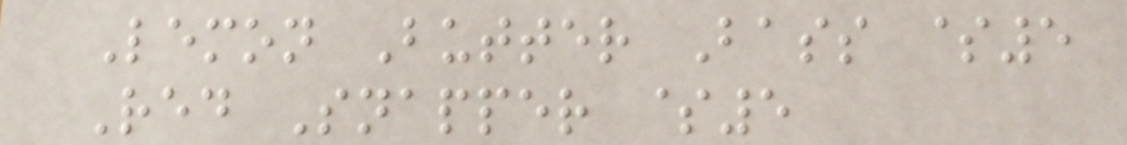Lemon Butter Bass $5
Red Snapper $5
